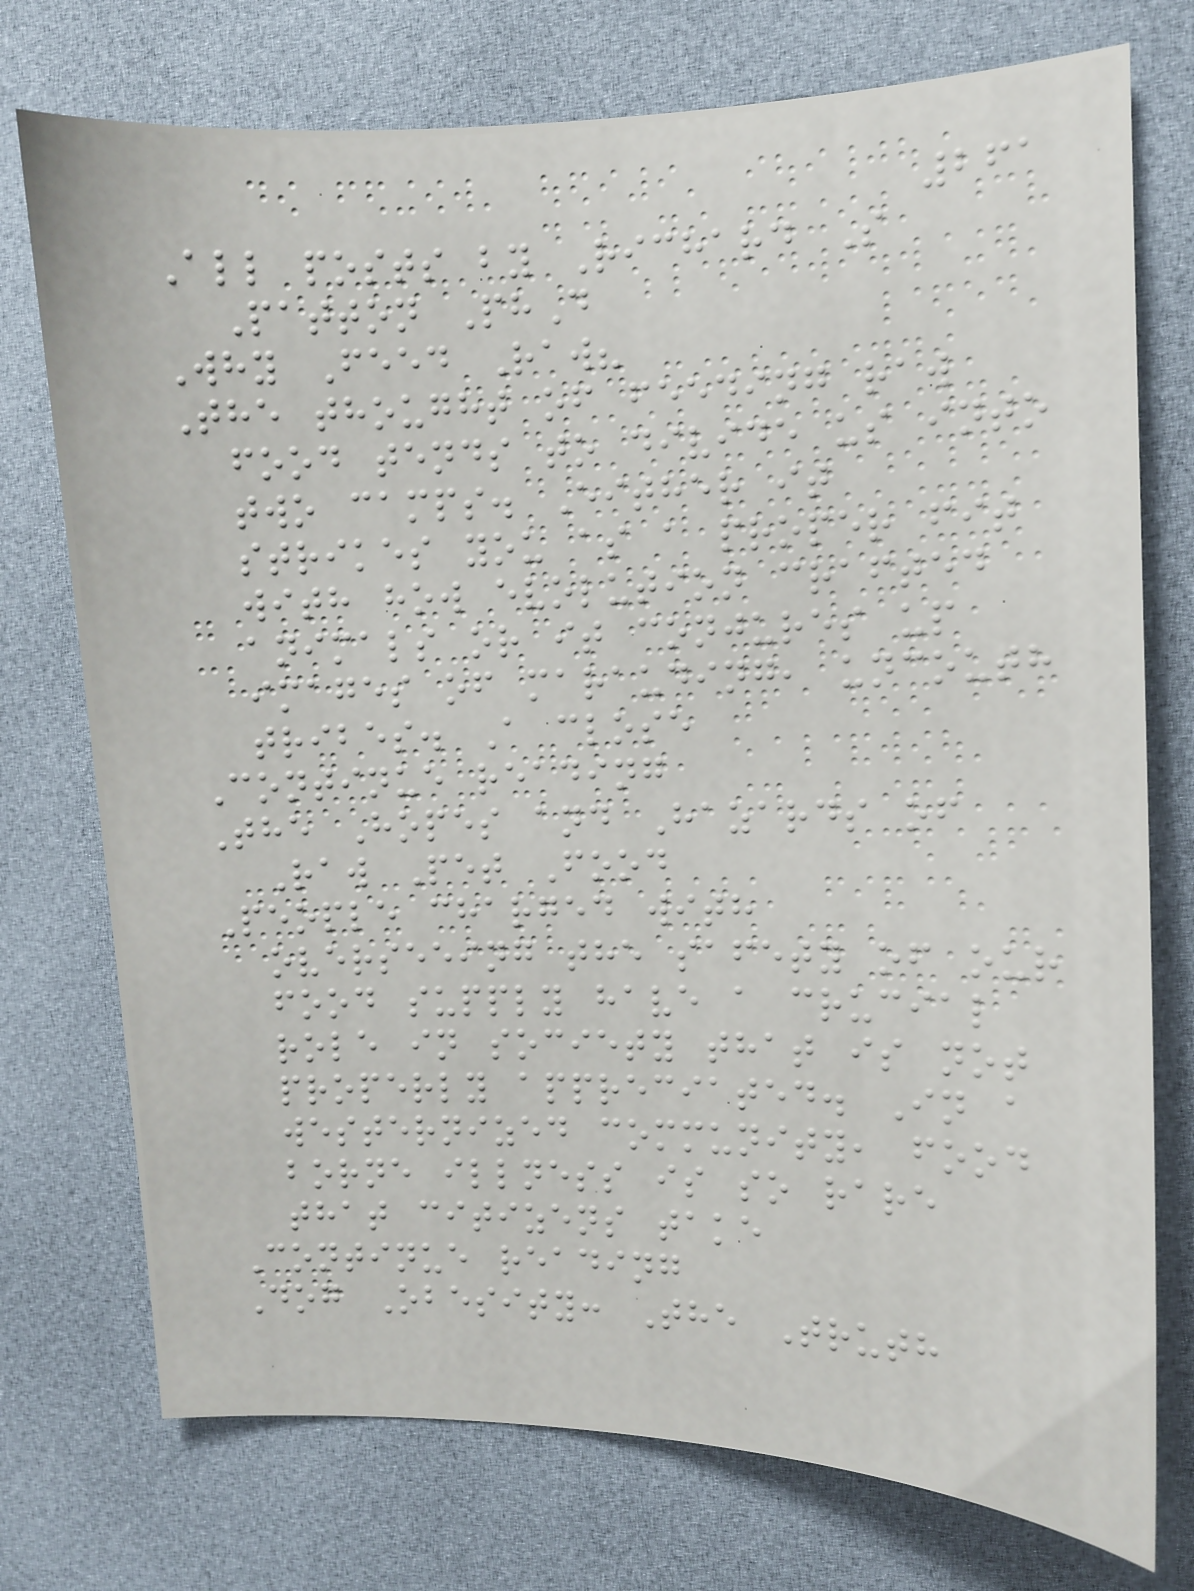261
All posts by Richard S
Patton PhD
Why Feed Raw?
The thought of feeding raw
food tends to divide us into
two camps. Either it
strikes you as a proper fit
with how evolution crafted
animals or it conjures up
images of marauding, uncouth
tribes. A close
Continue reading
The Hopes and Hazards of
Raw Pet Food
People charged with
overseeing the safety of our
food supply have a crucial
role in society that is not
properly appreciated. In a
westernized community, food
borne illness is so rare
that citizens take
Continue reading
Dog Obesity: The Truth
